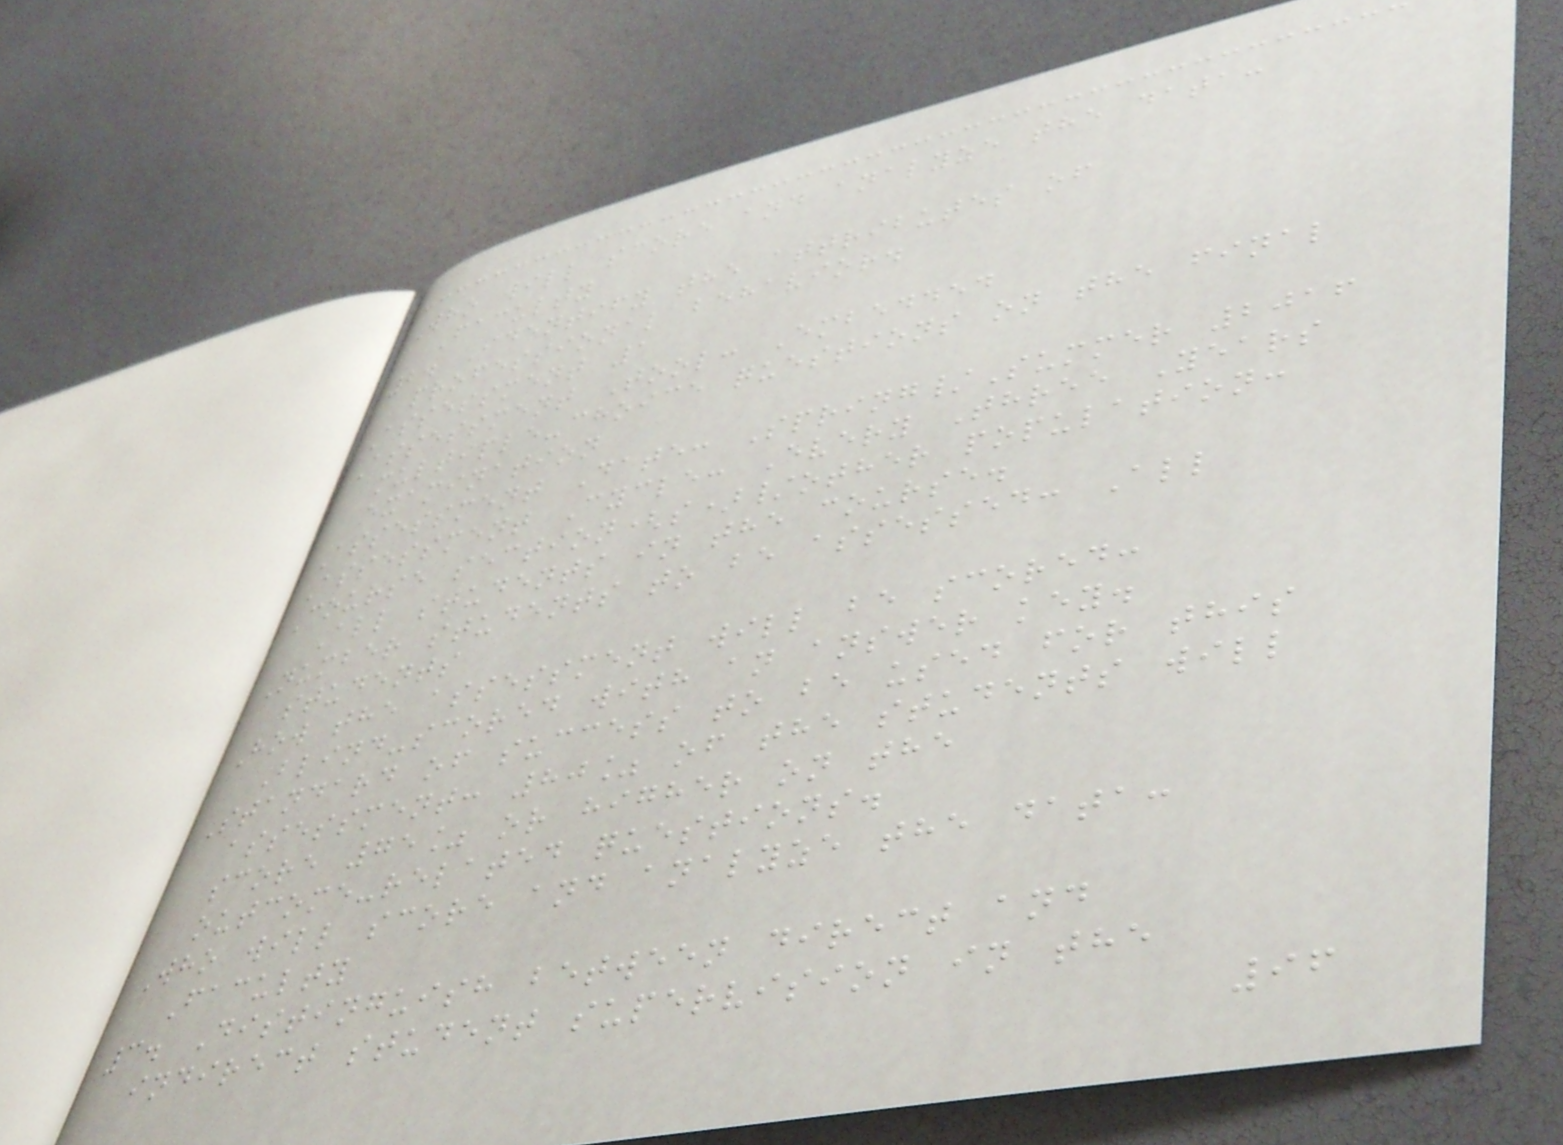Who will score and analyze the data:
Faculty
2. Identify the attributes of
professional behavior.
Assessment 1
Assessment Tool: Embedded
multiple-choice questions on the final
examination
Assessment Date: Spring/Summer 2016
Assessment Cycle: Every Three Years
Course section(s)/other population:
All students in the course.
Number students to be assessed: All
students
How the assessment will be scored:
Blind-scored with an answer key.
Standard of success to be used for this
assessment: 80% of the students will
score 75% or higher on the
outcome-related questions.
Who will score and analyze the data:
Faculty
3. Distinguish between direct and
indirect student supervision in the
96
